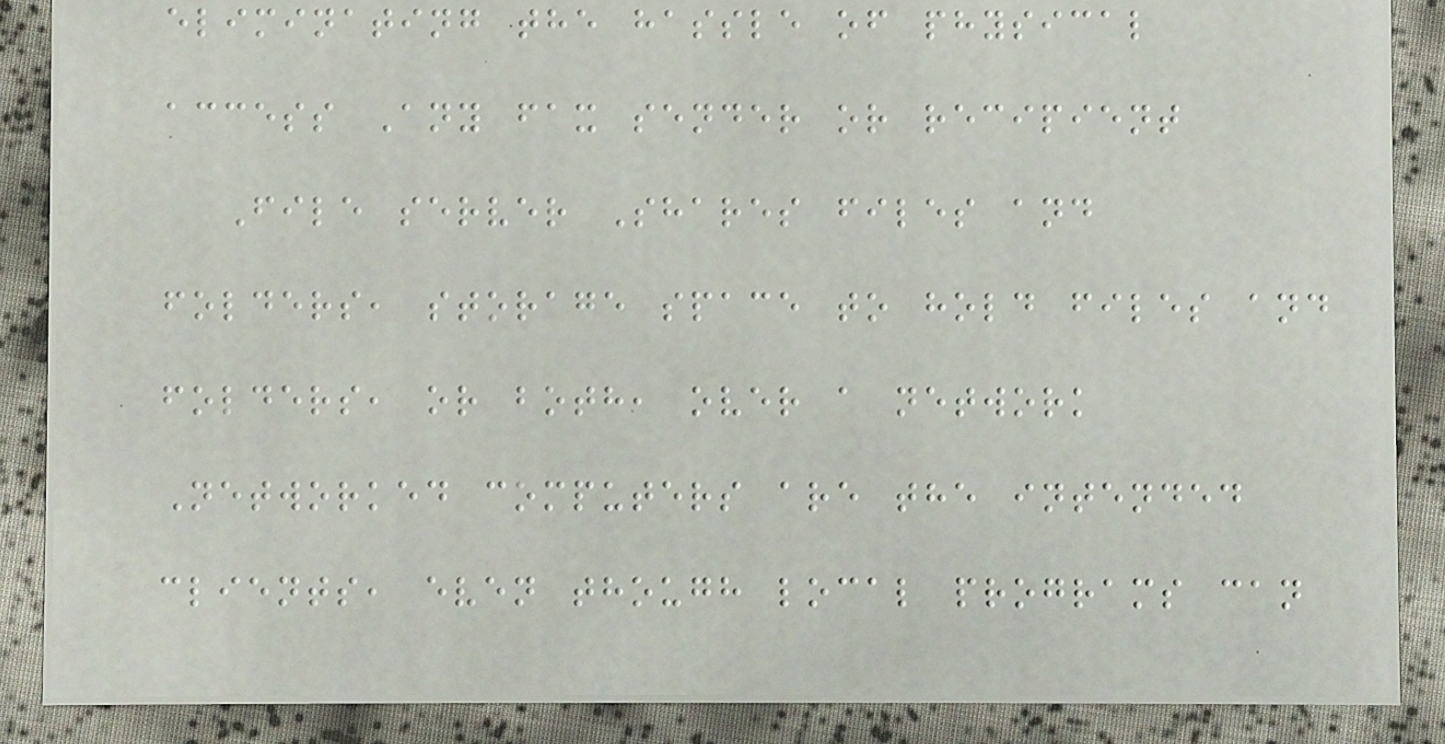eliminating the hassle of physical
access Any fax sender or recipient
File server Shares files and
folders, storage space to hold files and
folders, or both, over a network
Networked computers are the intended
clients, even though local programs can
